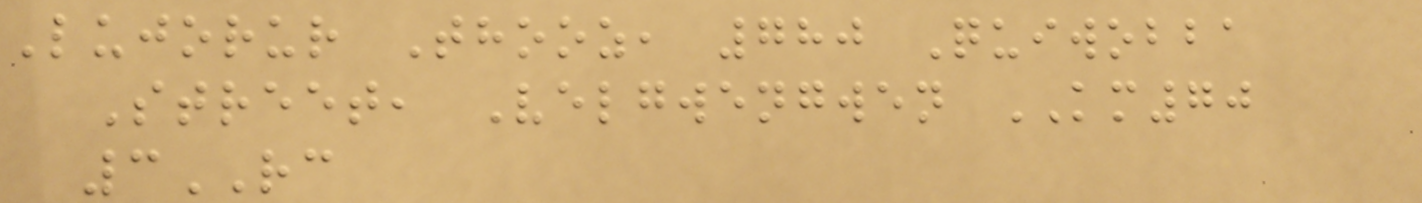Lujorur Thooz, 780 Quiwobba
Street, Velgwengwen KM70
3RC
